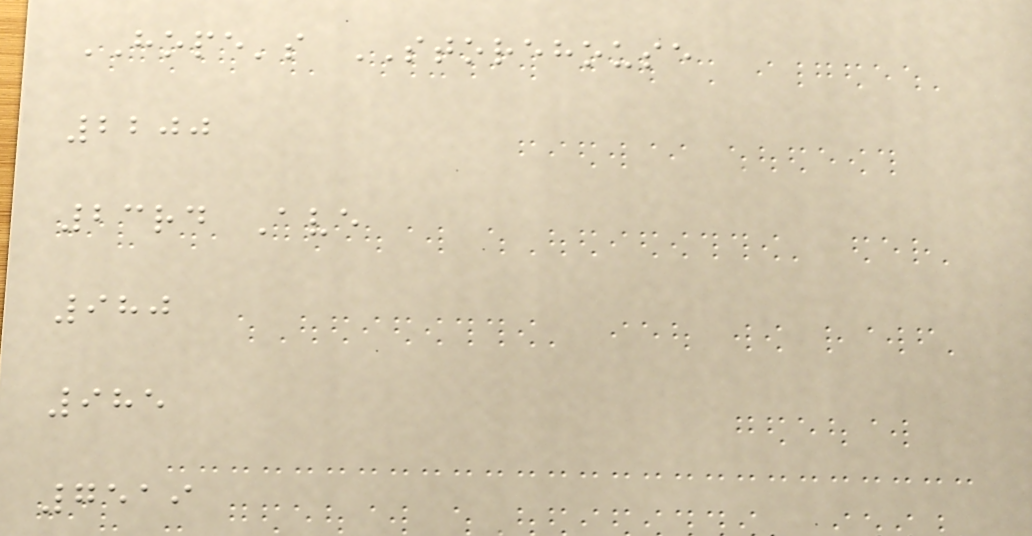HOPE's STOREHOUSE
2200
23rd Ave
980
985
7519
